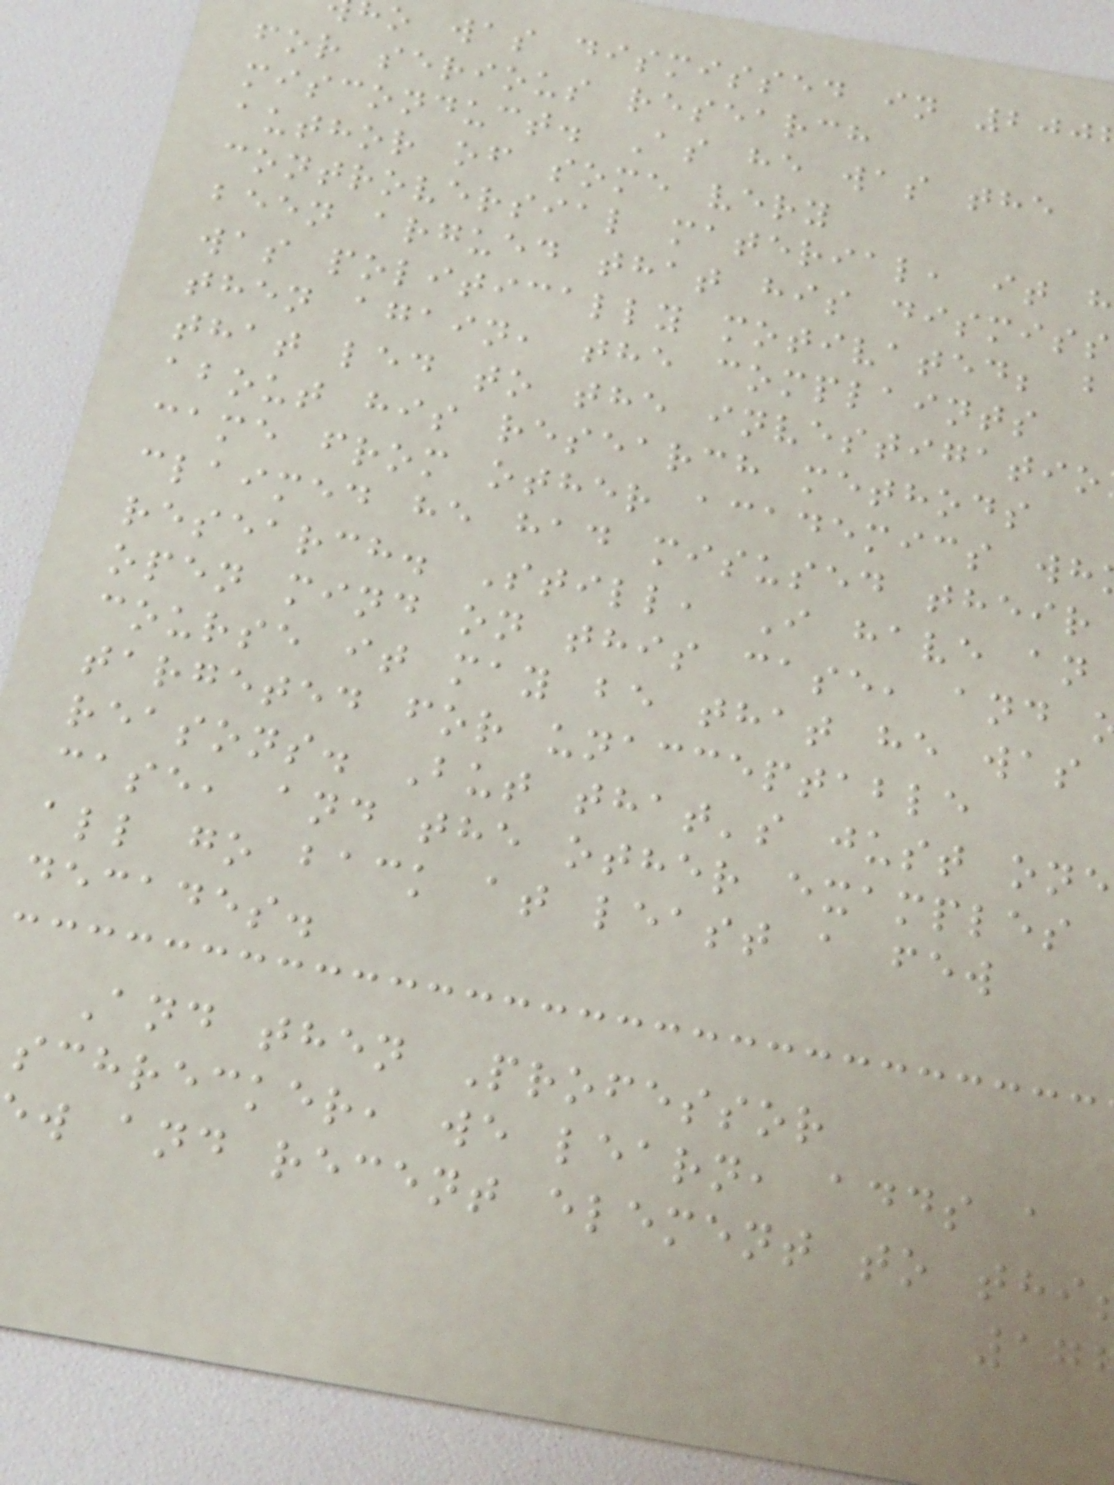o was dismissed in 200
for serious research
misconduct. As he was the
author of some very
controversial material, it h
been argued that his dismiss
was politically motivated; b
then again, the complaints
that led to the investigatio
about his research methods
came from other academics wh
claimed he had misused their
research. Still, I have an
open mind on this case, and
course it may be that he was
targeted for unacceptable
reasons. But that's just one
case, and the other examples
all go back at least a few
decades.
And then Professor
schrecker, we learn, adds a
w and recent element to thi
